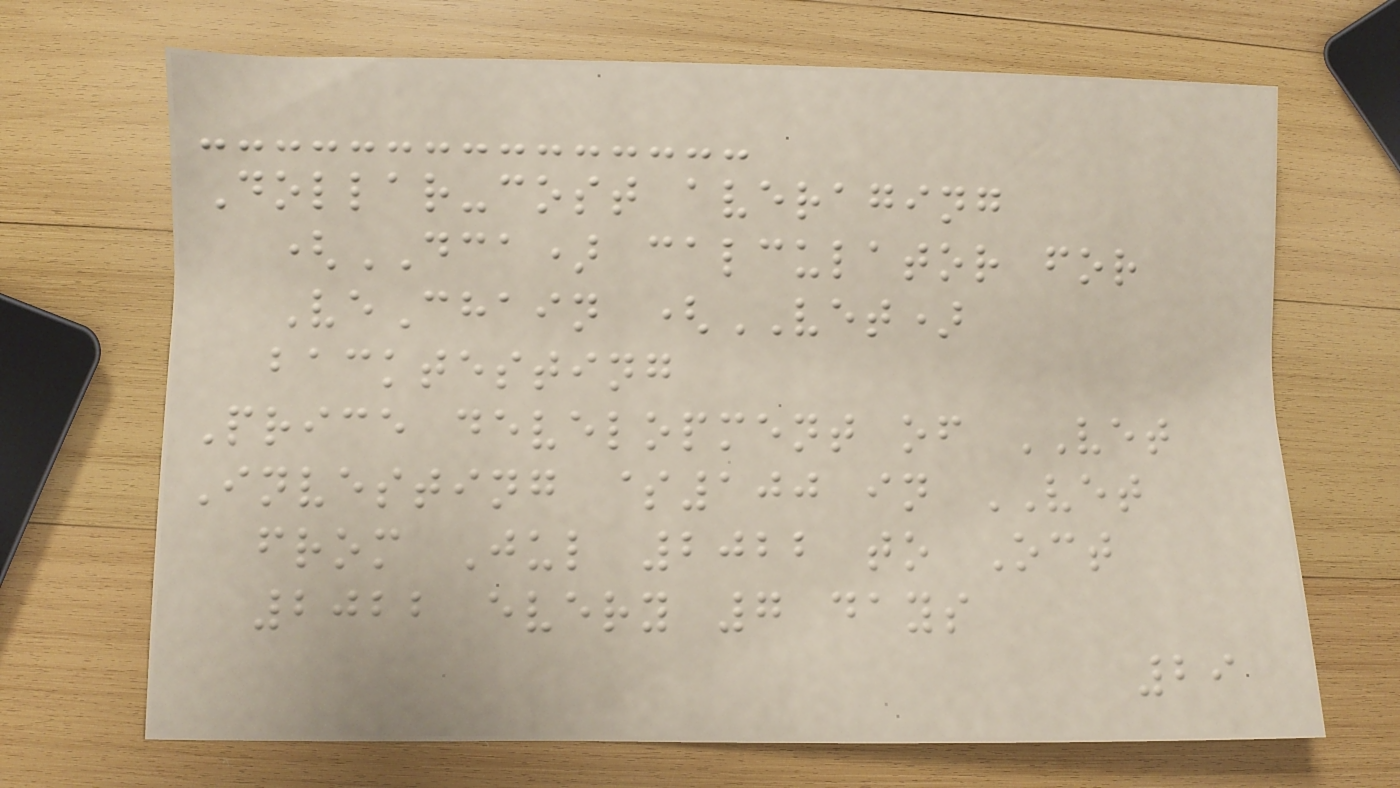Dollar-cost averaging
(DCA) calculator for
VeChain (VET)
backtesting
Price development of VET
Investing $100 in VET
from Jul 2022 to Oct
2022 every 7 days
29
